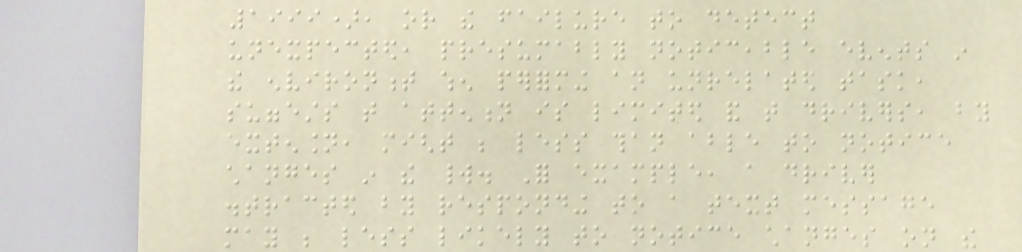1999), or the failure to detect
unexpected, presumably noticeable events in
the environment when performing an unrelated task,
suggests that attention is limited and that drivers, by
extension, might be less than able to notice
changes in the world. For example, a driver
distracted by responding to a text message
may be less likely to notice changes on the
